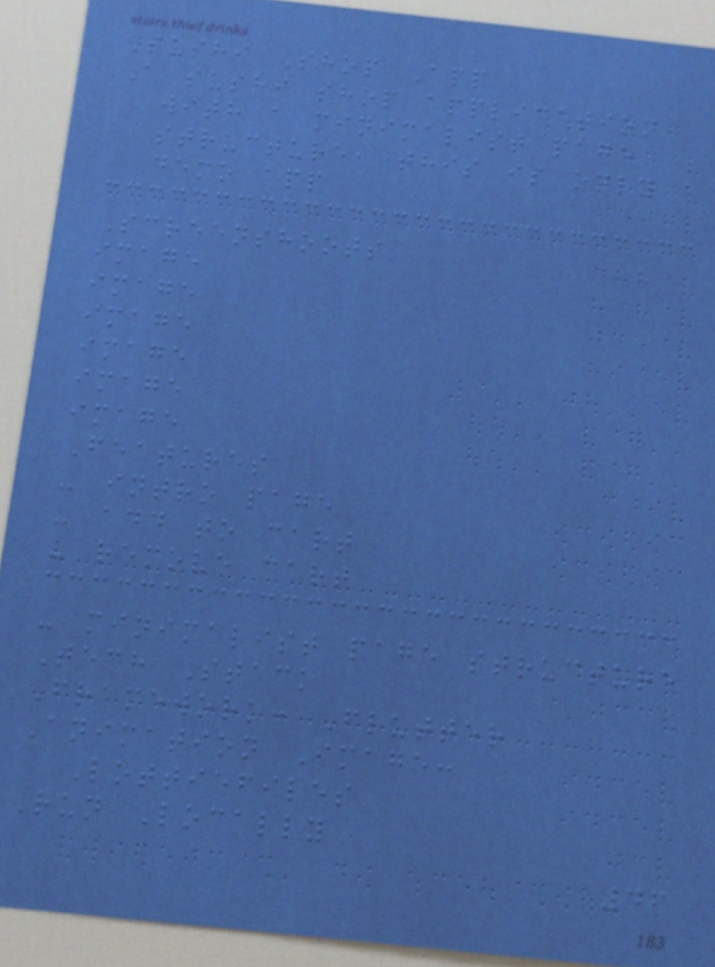Sushi Shop App
A sushi shop application
with a minimalist page
structure, this is only a
demo app
Screenshoots
image
image
image
image
image
image
Features
- intro page
- add to cart
- remove cart
- minimalist page structure
Tech Stack
Framework: Flutter
Animation Image:
Lottiefiles
Run Locally
46
